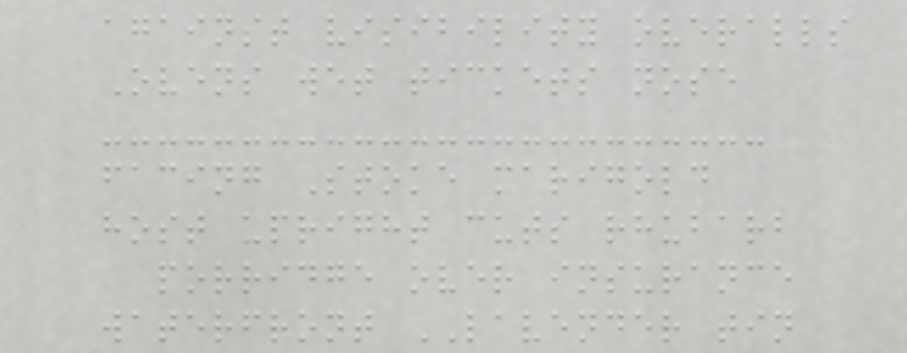against visibility overalls
Ovens wet tickets nose
facing Stoke marigold
host upright cuts rhubarb
porridge over insurance
waterfront LAVENDER tin
